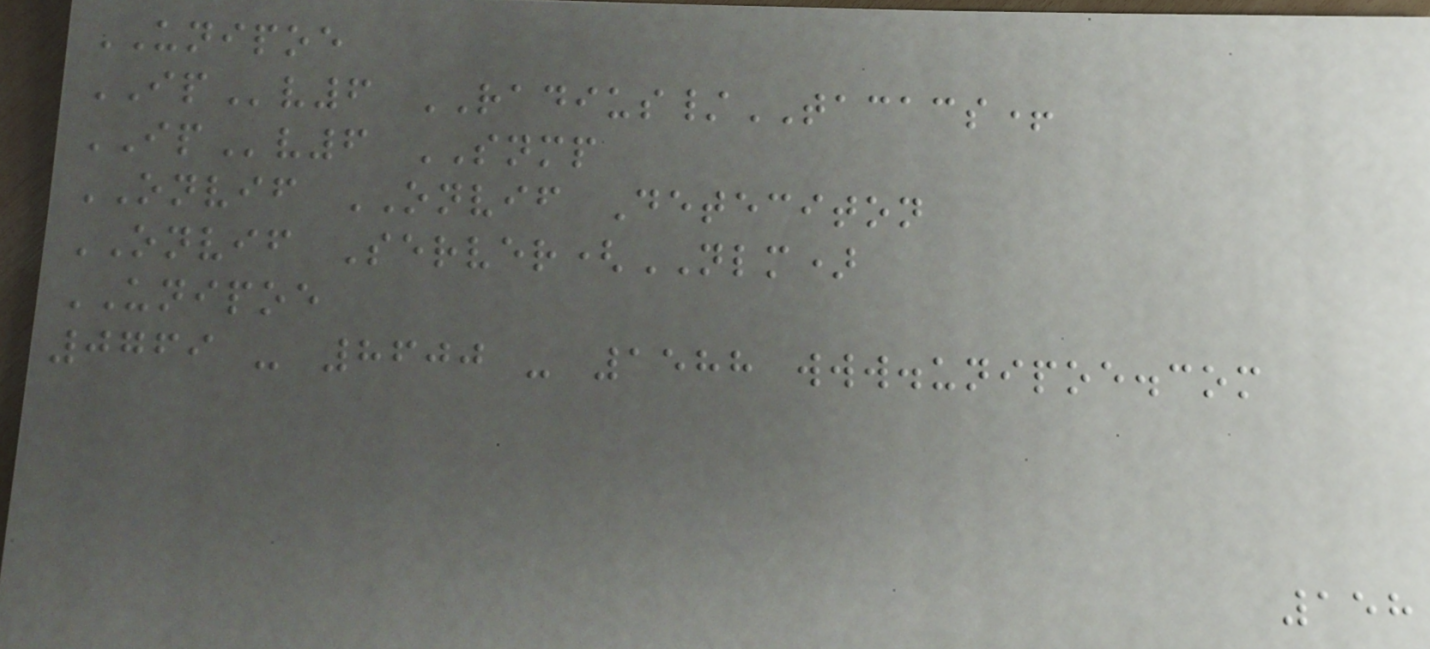UNIPOE
IPv6 RADIUS/TACACS+
IPv6 SNMP
ONVIF ONVIF Deteciton
ONVIF Server(NLM)
UNIPOE
0769 - 8600 - 1588 www.unipoe.com
158
